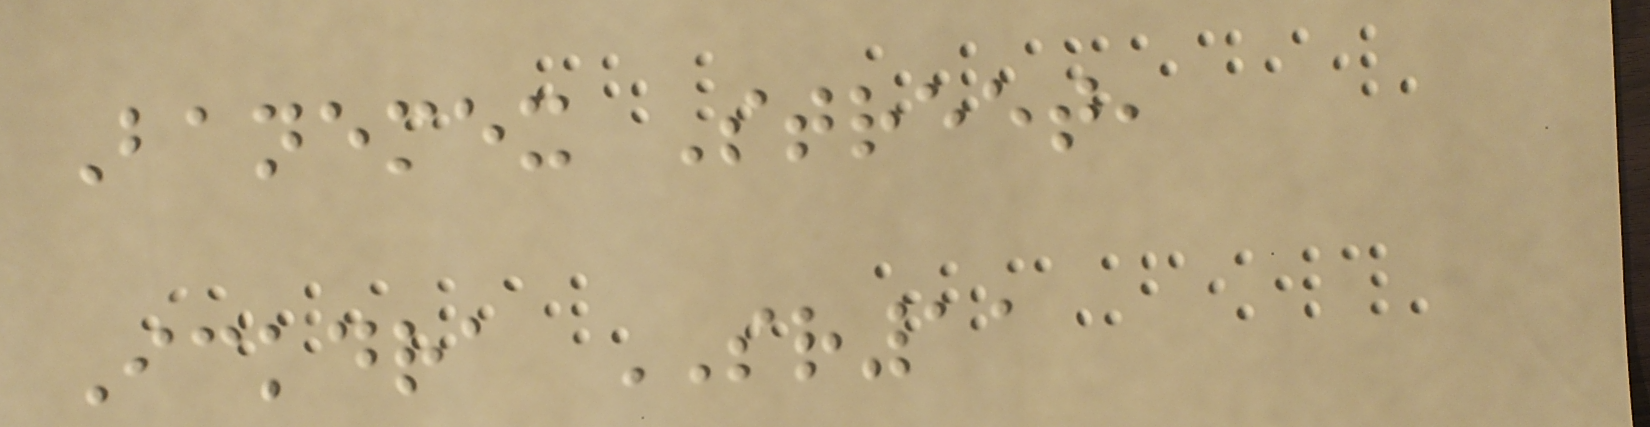Banemex Street,
Ickdra SR11
